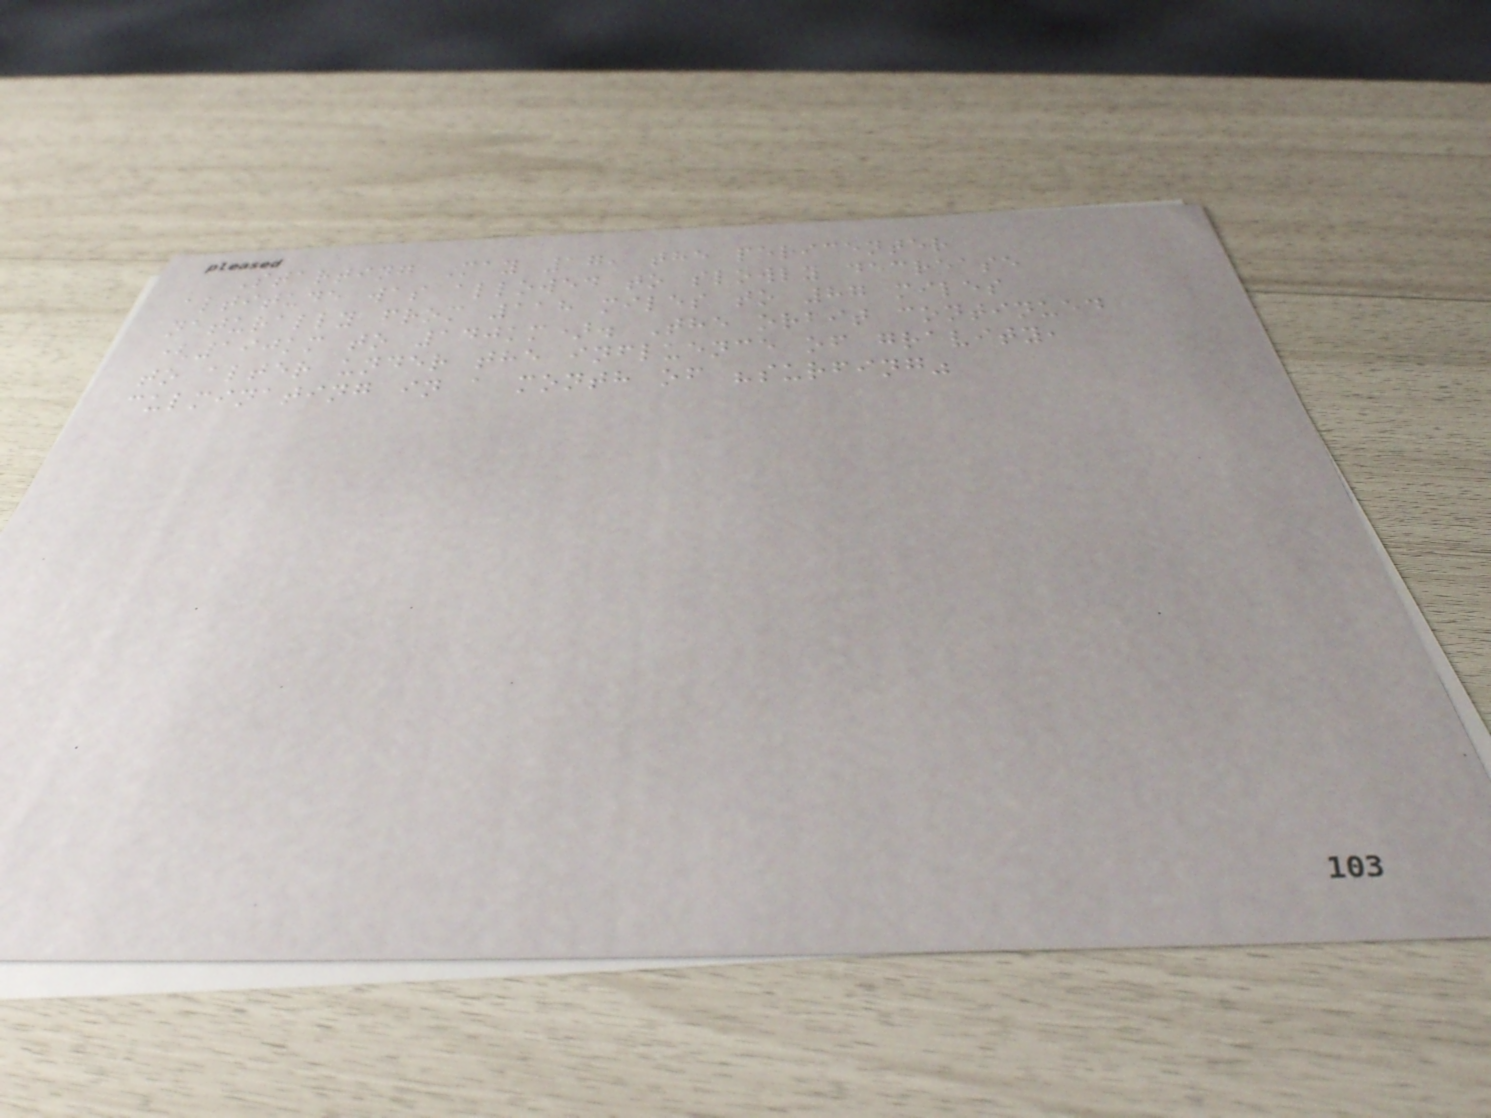Starting May 17, the pericenter
altitude was allowed to slowly decrease
naturally from 118 miles to 87 miles
(190km to 140km). The orbit continued
to alter under the influence of gravity,
culminating in a month of "surfing"
